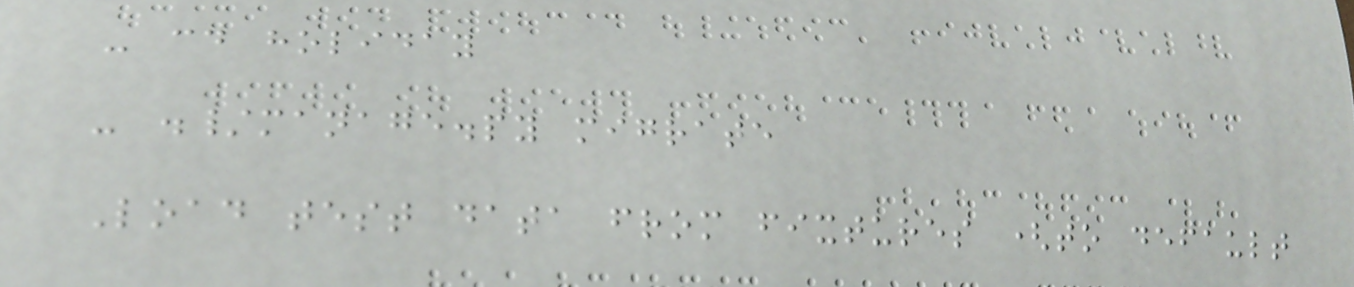- cd holiday
- ./manage.py migrate
Load test data from fixtures (to default
